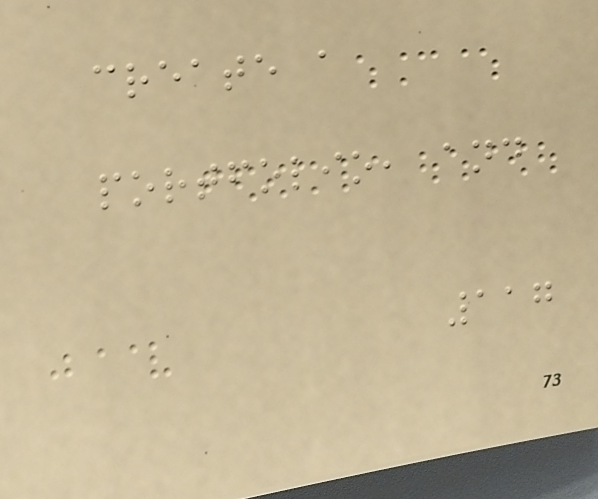create a
portfolio, and
117
